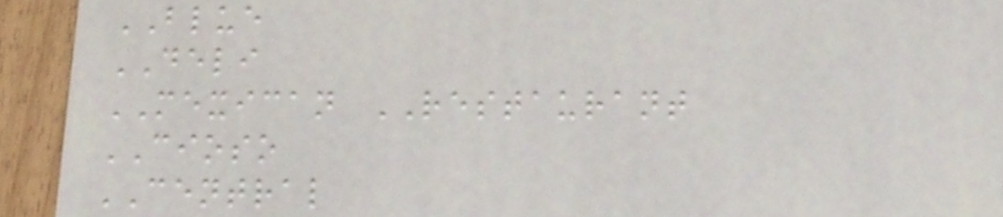BLUE
DELI
MEXICAN RESTAURANT
CIOSO
CENTRAL
